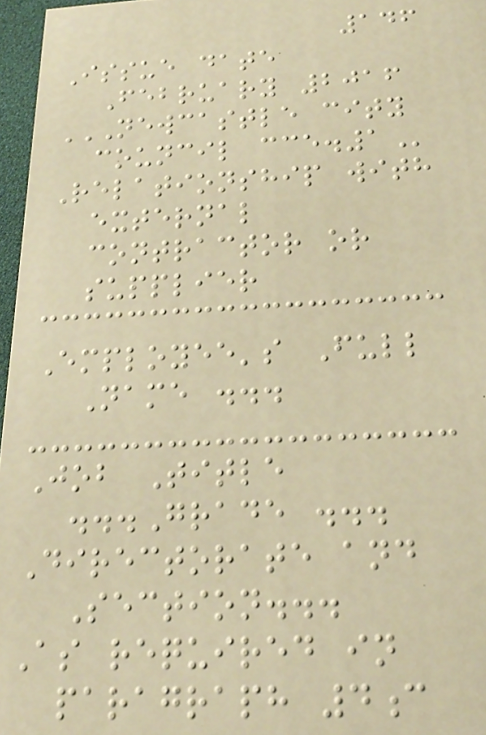146
Issue date
February 2016
NEWCASTLE CITY
COUNCIL CCE.1
Relationship with
external
contractor or
supplier
Employee's Full
Name ...
Job Title
...Grade ...
Directorate and
Section...
As required in
paragraph 4c
